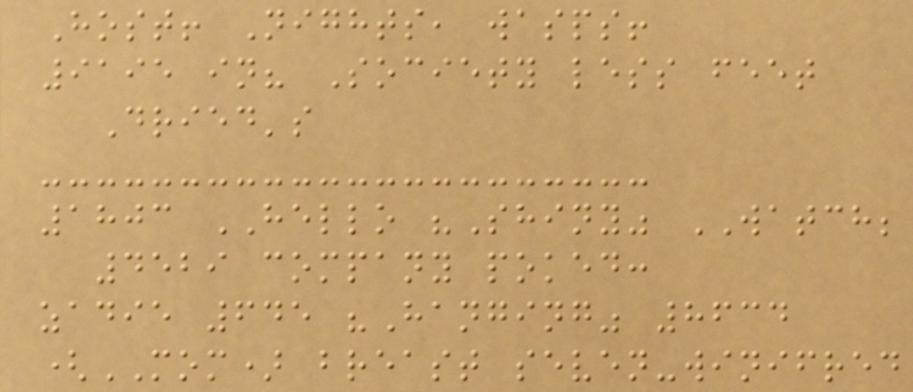Host! Nights, wasps!
9195 in? Society less feet
Dried's
1803 HELLO "Shiny" WATCH;
4529 company poked:
zadie 645 "Hanging" 8634
(MOM) breast seven-winifred
